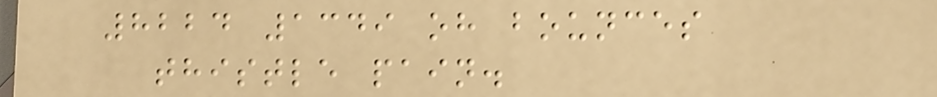8224 1349 oh bounces
thistle pain.
